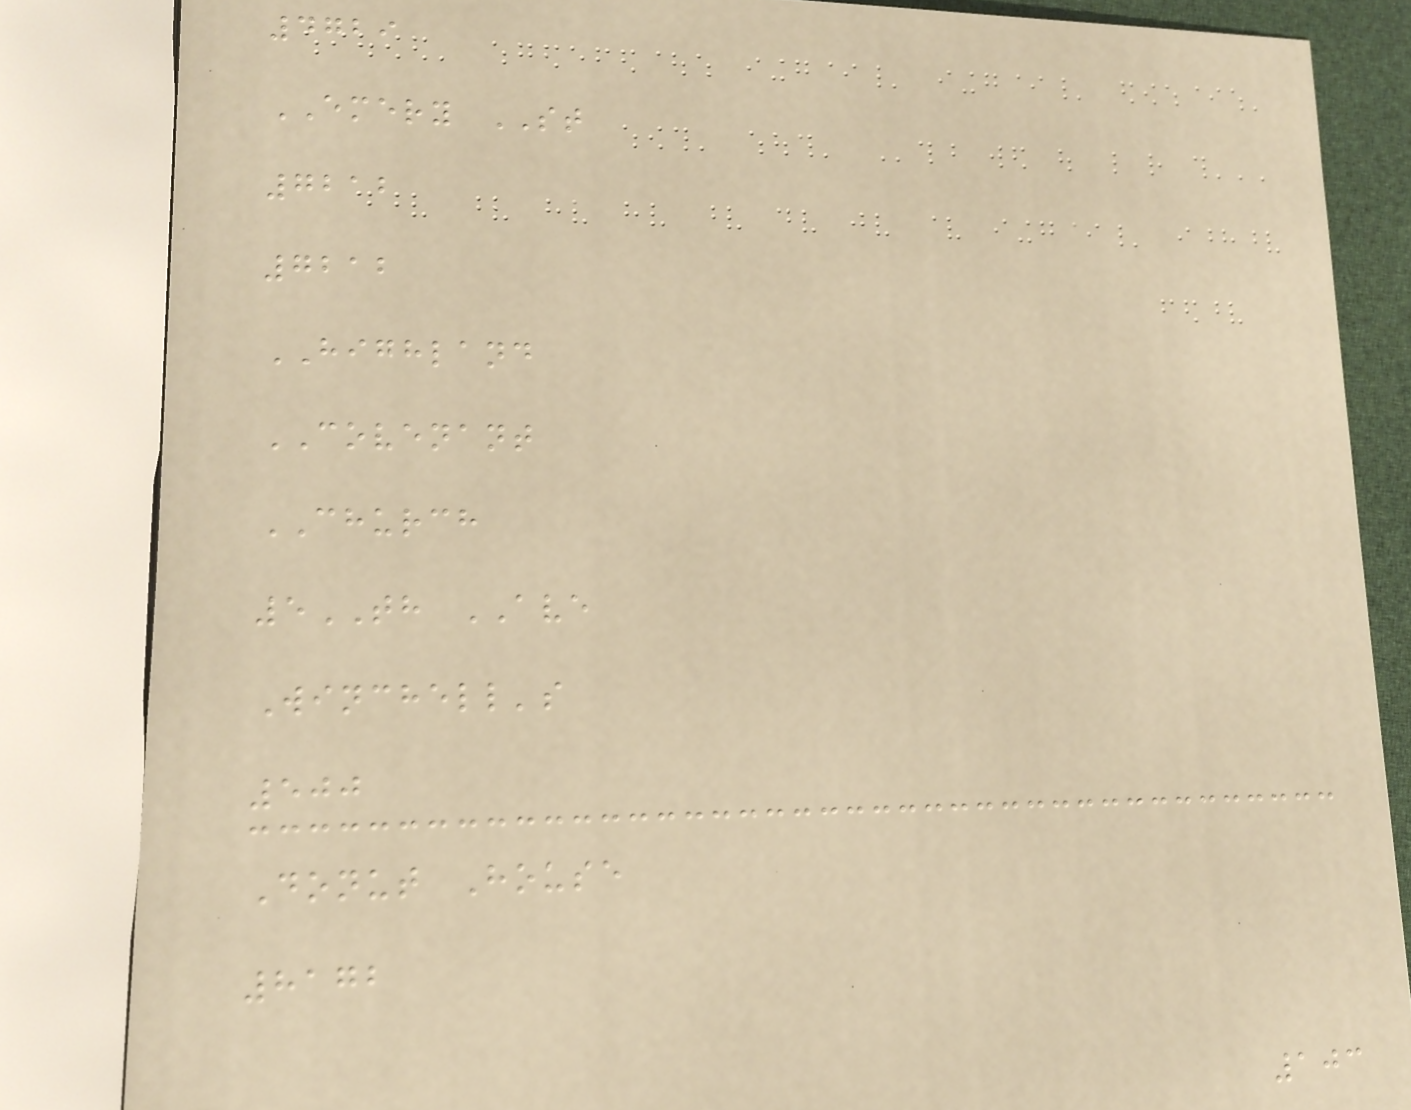4729
EMERY ST
7212
7212
HIGHLAND
COVENANT
CHURCH
5TH AVE
Winchell's
500
Donut House
8172
103
